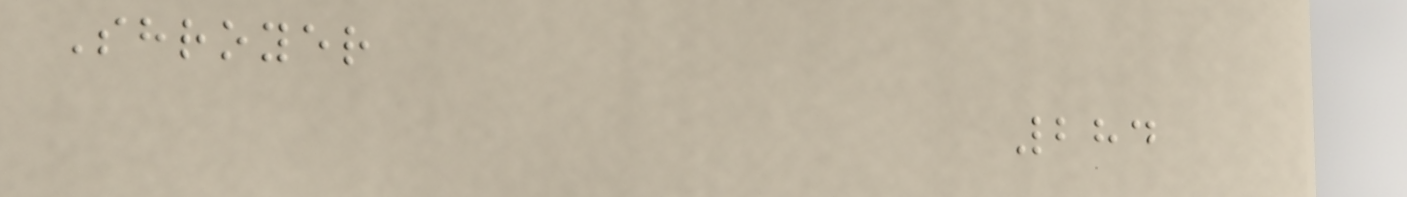Shroyer
284
